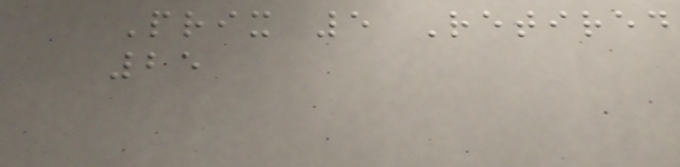Prix 5 Retired
25
